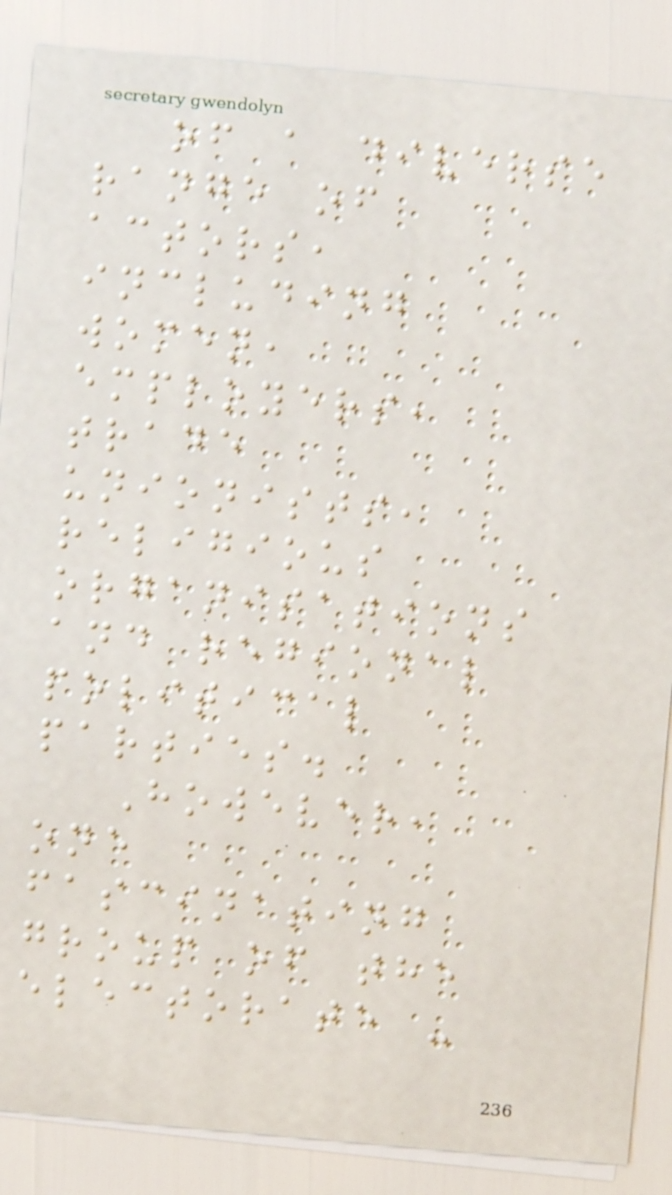of a diverse
range of
actors,
including
women,
employers,
trade
unionists,
religious
organisations
and regional
political
parties.
However,
one
fascinating
group of the
electorate -
